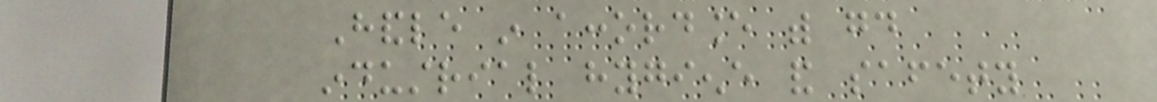Handle in accordance with good
industrial hygiene and safety
